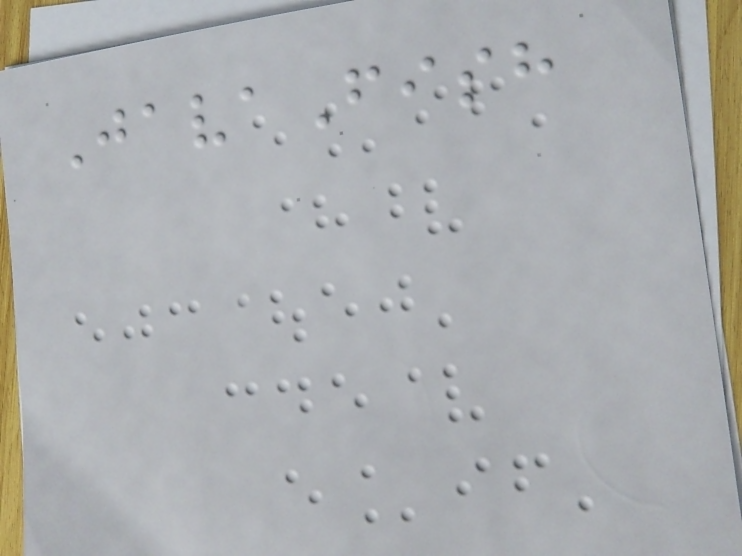JavaFish
